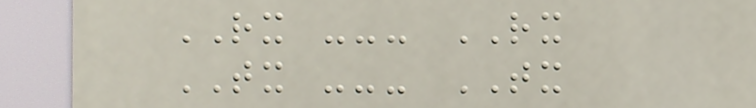RX --- RX
TX --- TX
